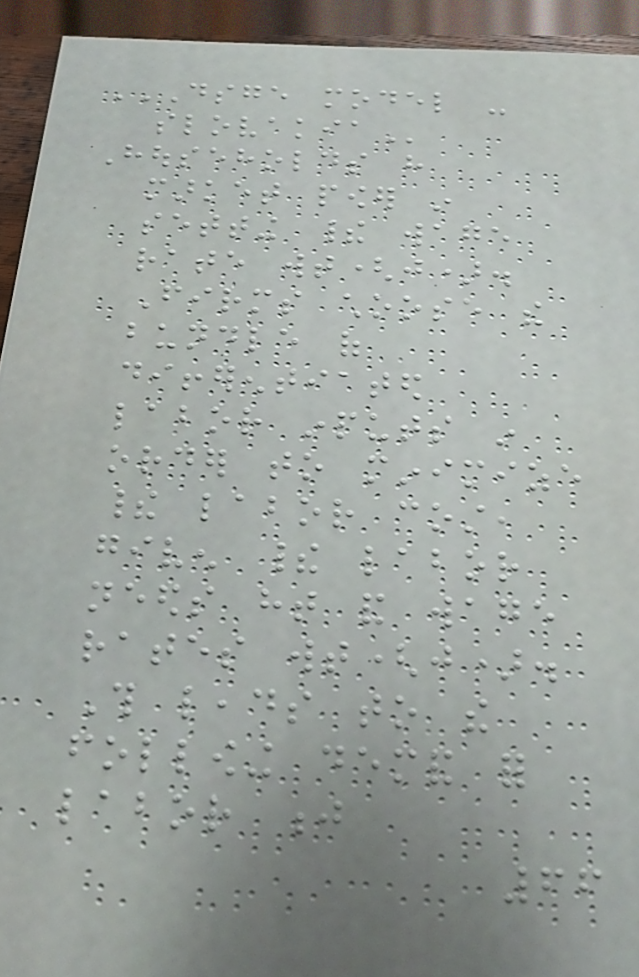DSGE MODEL -
SLOVAKIA
Households have
market power in
setting their wage
rate wt(j).
Firms choose the
bundle of
differentiated
labor inputs in
order to minimize
their labor cost,
given their labor
needs ht and wage
rates wt(j).
This leads to the
following demand for
labor j
66
